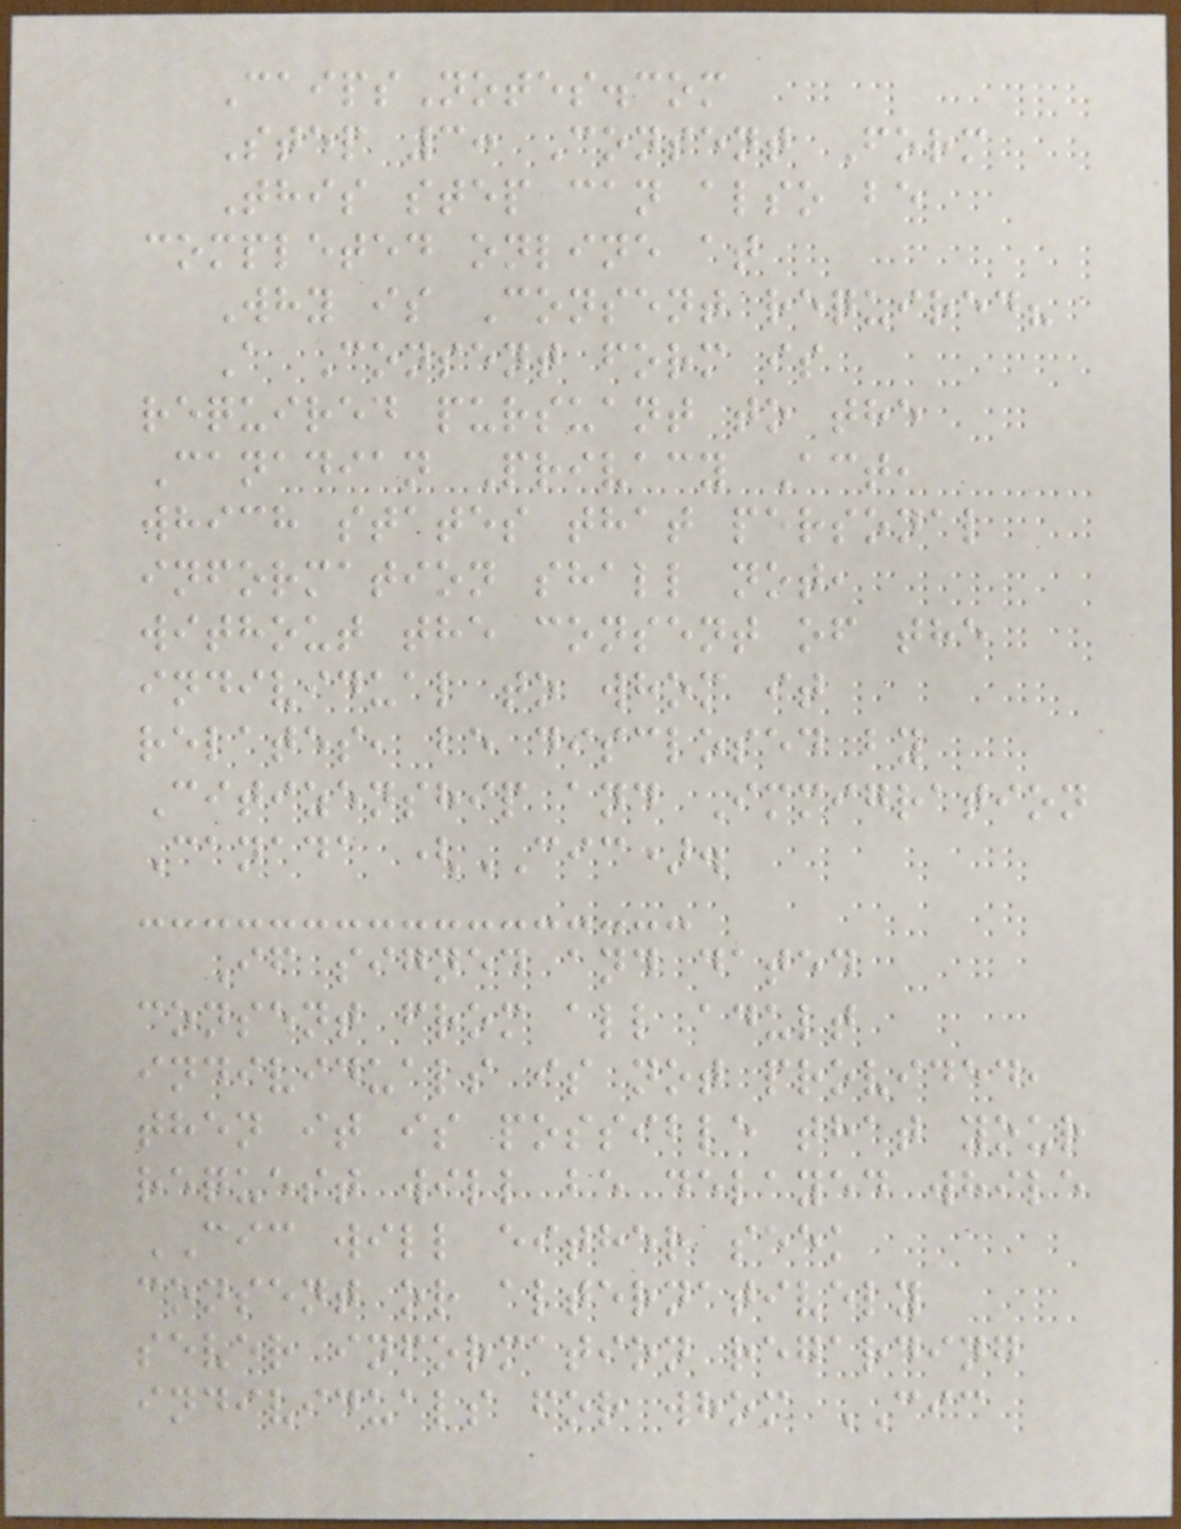CaipsNotes.com
Step 3: Consent Form
This step can also be
completed online at
Why is Consent required?
A Consent form is
required pursuant to the
Canadian Privacy Act,
which states that personal
information shall not,
without the consent of the
individual to whom it
relates, be disclosed by
Citizenship and Immigration
Canada (CIC).
If signed and dated
consent from all adult
individuals is not provided,
then it is possible that your
request will be delayed while
CIC will either seek
consent or alternatively
sever information regarding
individuals for whom CIC
